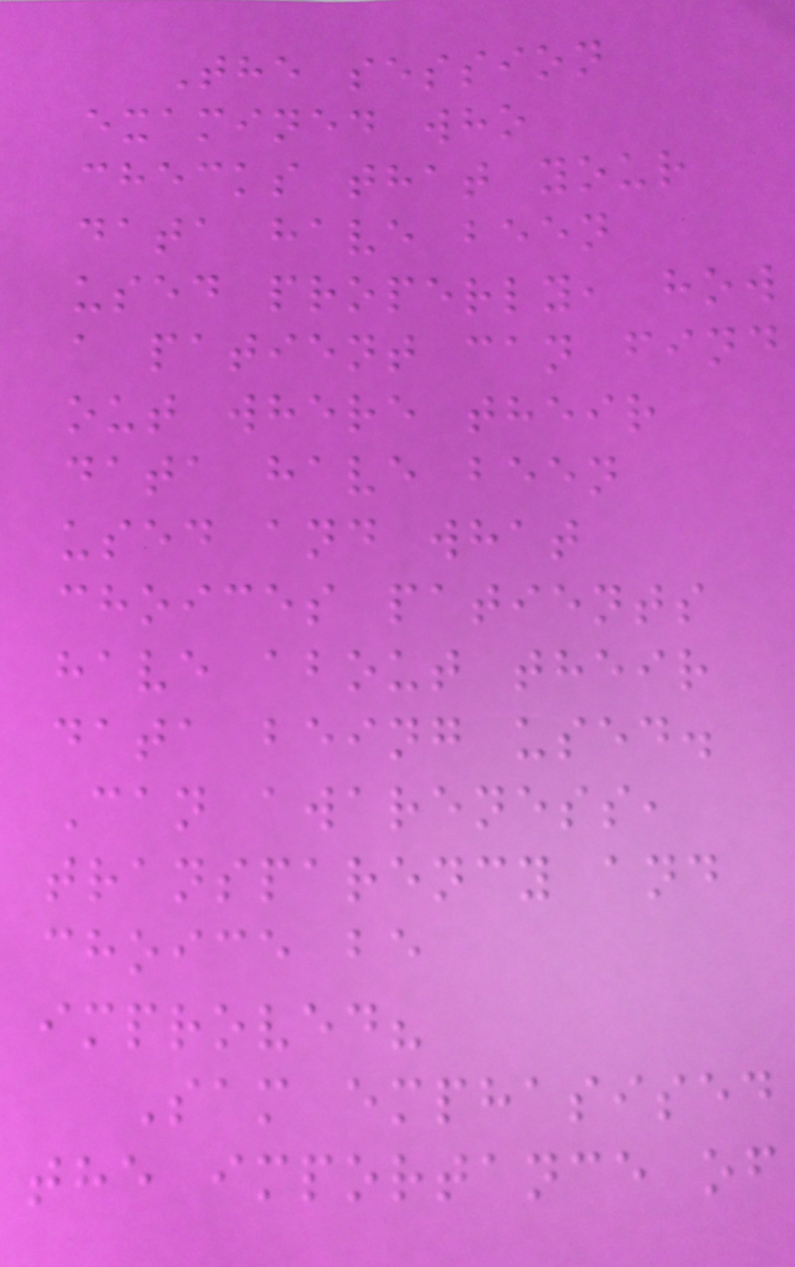The session
examined who
checks that your
data have been
used properly, how
a patient can find
out where their
data have been
used and what
choices patients
have about their
data being used.
Can awareness,
transparency and
choice be
improved?
Sam emphasised
the importance of
